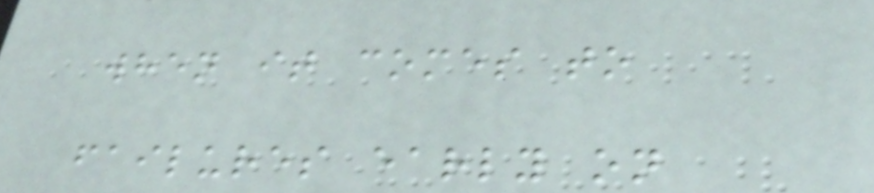when it comes to
failures early on
